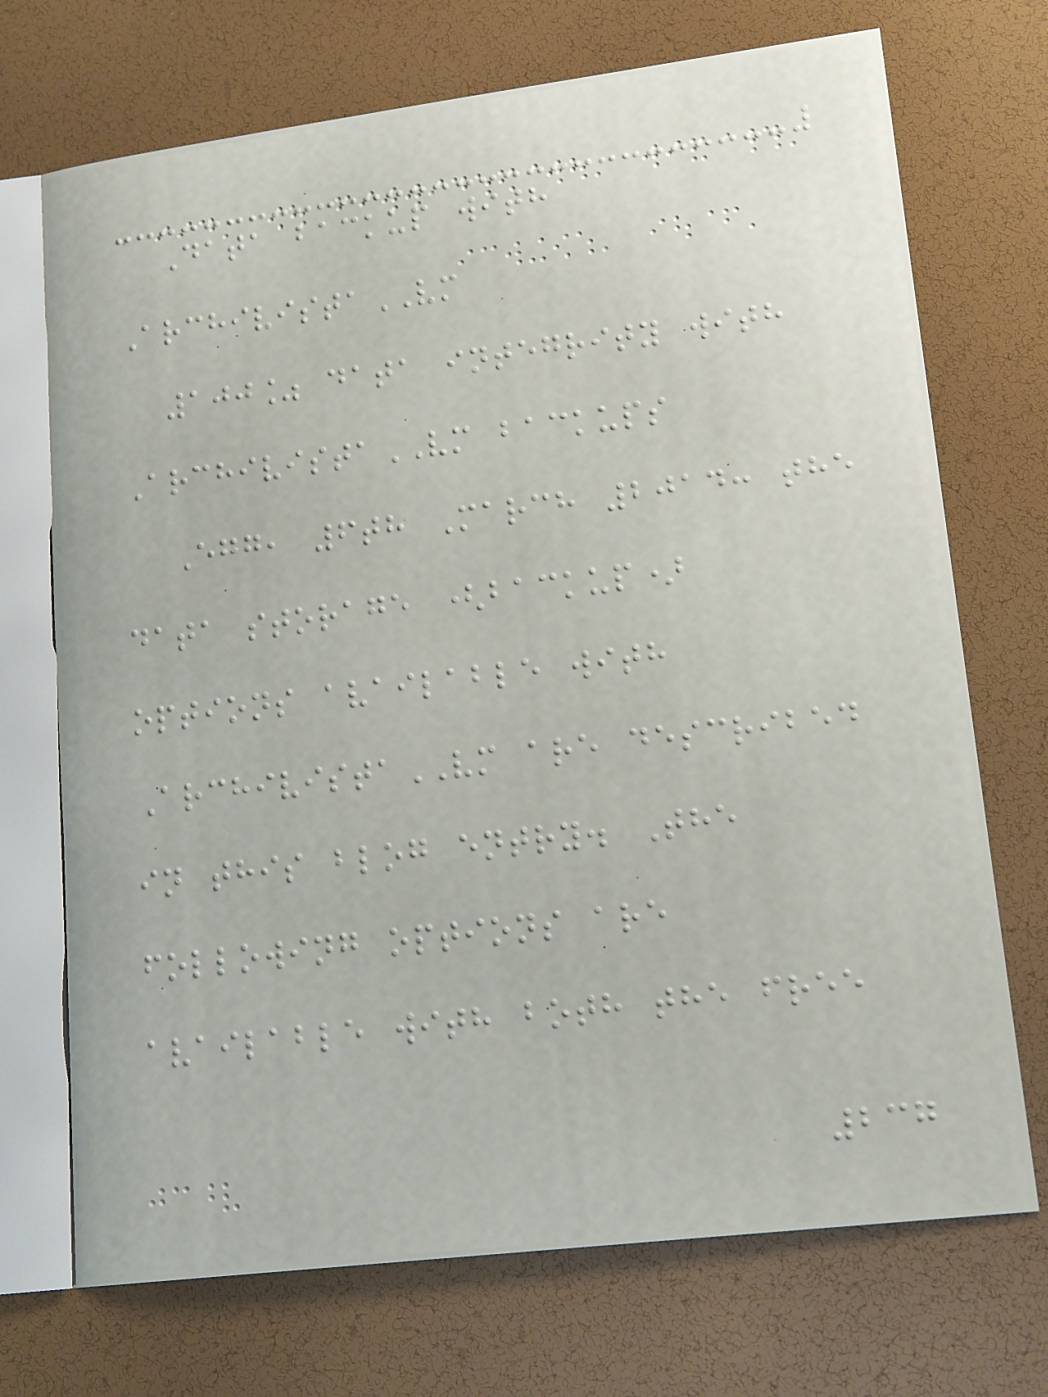Data backup with
ArchivistaVM
100% data integrity with
ArchivistaVM backups
Egg, 6th March 2014: the
data storage (backup)
options available with
ArchivistaVM are described
in this blog entry. The
following options are
available with both the free
237
